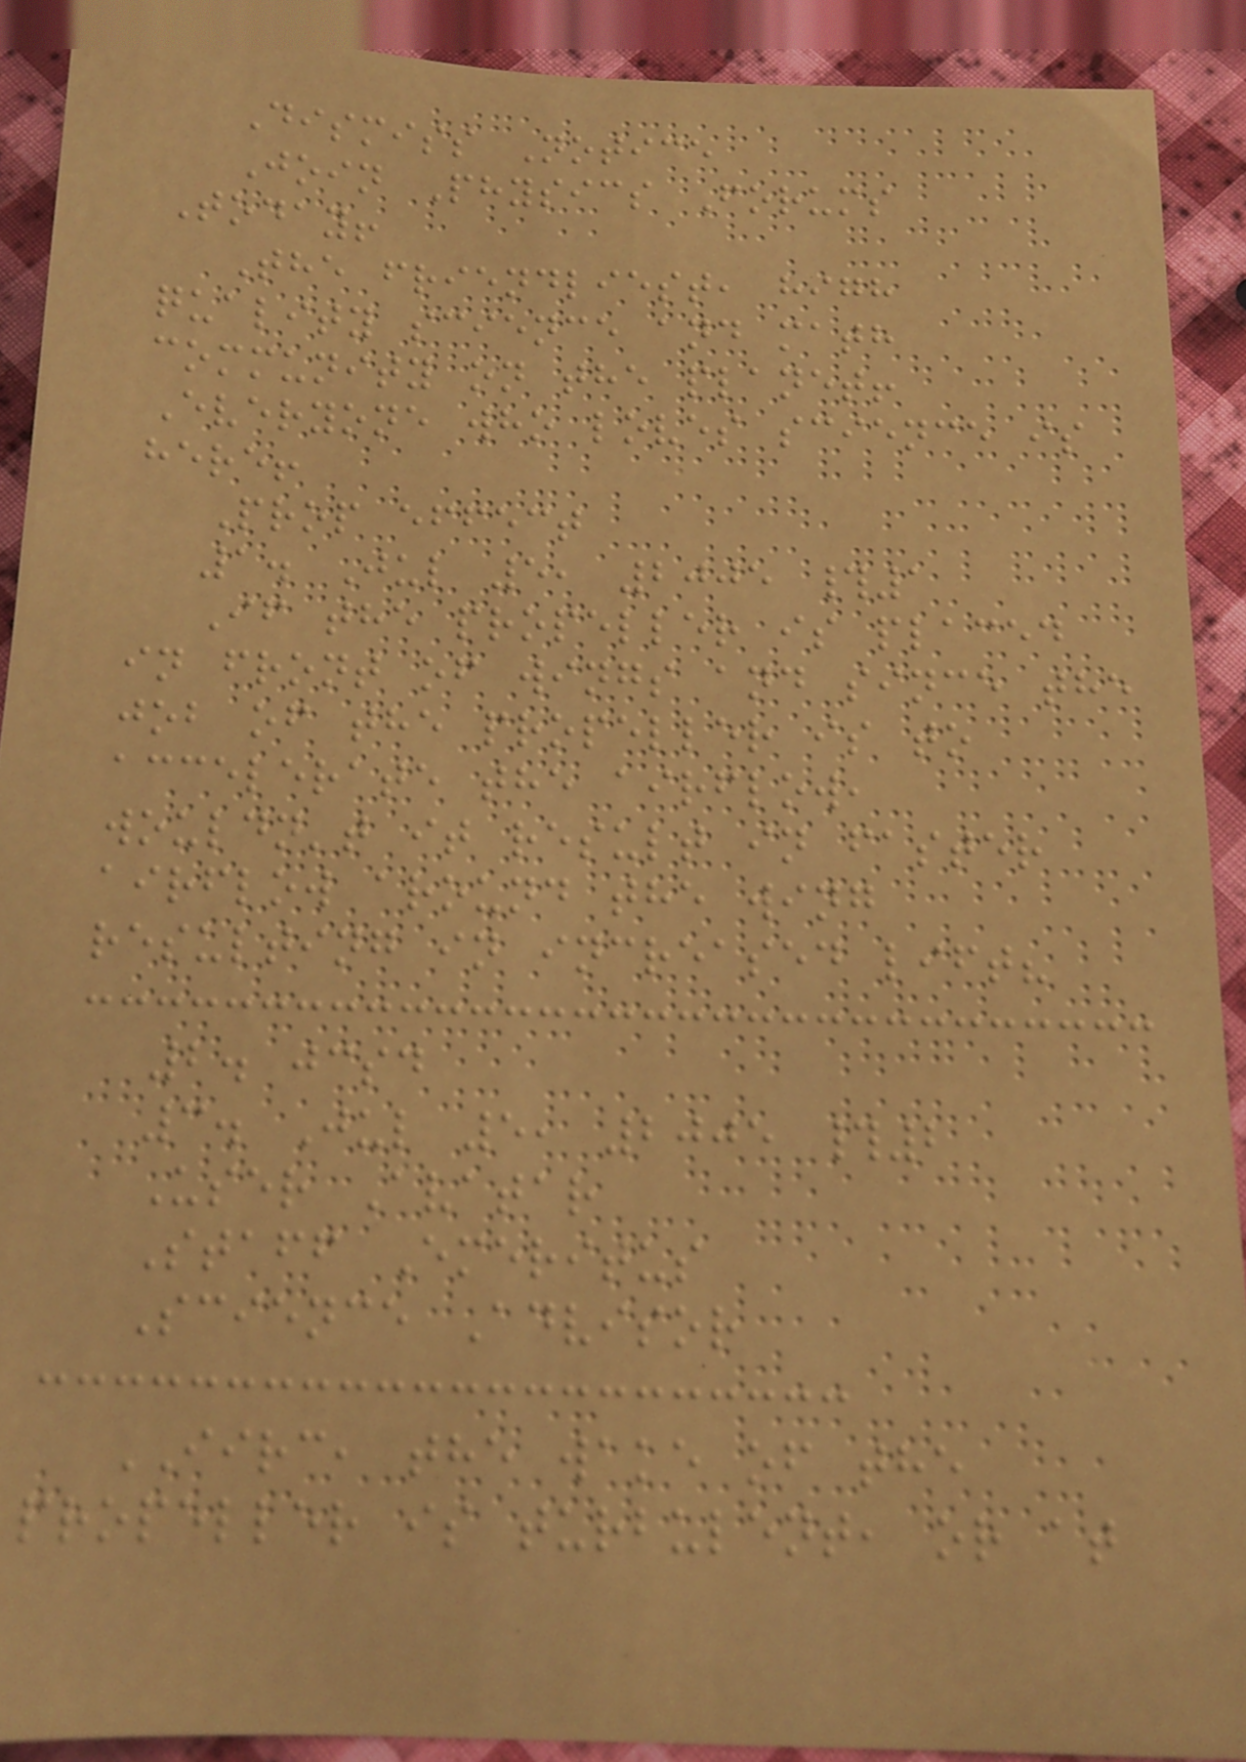Dismiss Notice
Join Physics Forums
Today!
The friendliest, high
quality science and math
community on the planet!
Everyone who loves science is
here!
Prop effect
1. Jul 5, 2005 #1
If the propeller is placed
in front of wings and since the
job of the propeller is to
accelerate the airflow,
wouldn't it result in faster
airflow around the wing
resulting in increased lift?
2. jcsd
3. Jul 5, 2005 #2
User Avatar
Staff Emeritus
Science Advisor
IIRC, the wake of the
propeller is turbulent, or at
